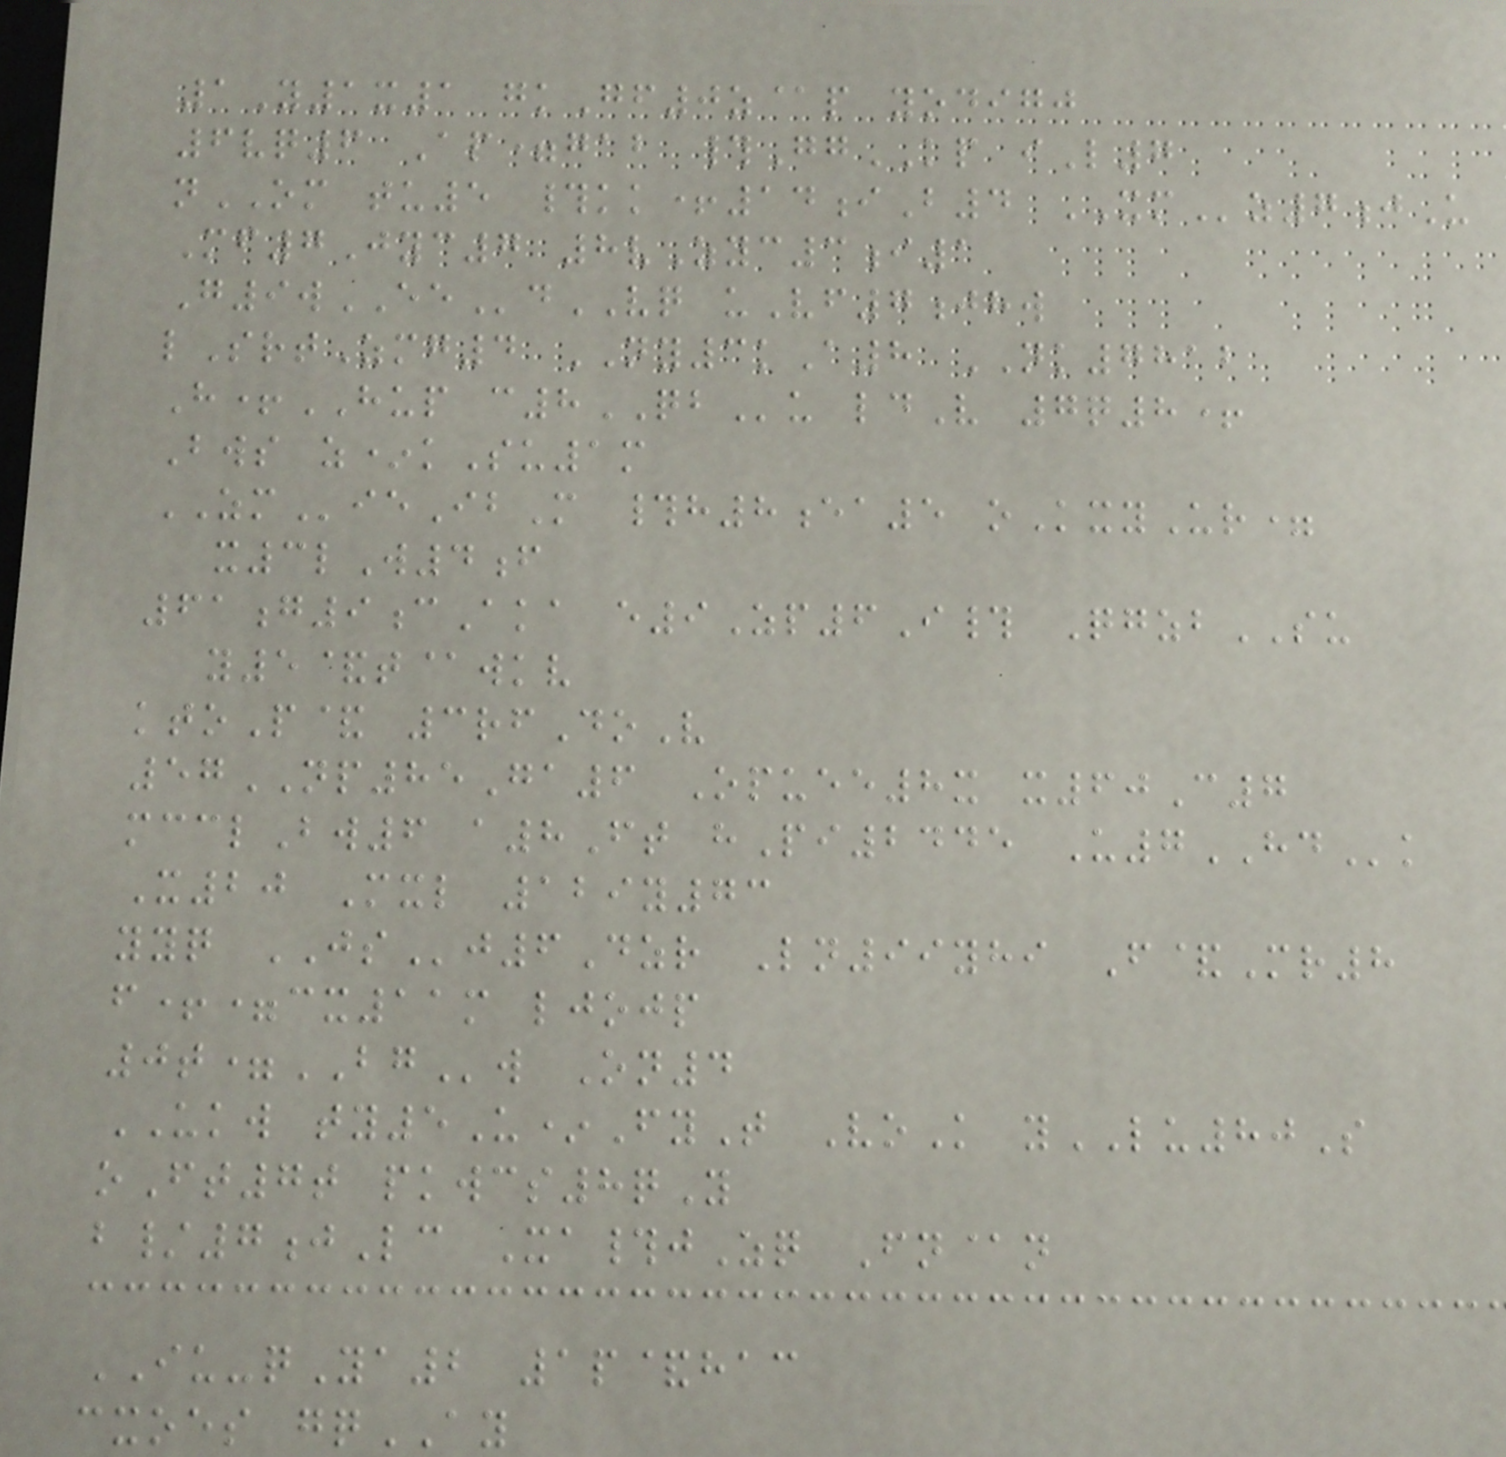1Y1x1 gkGf0z@p yodigj
6vq6 Ap=gab #GgKP iL7
nOM tu5 #kk+14iB4 XMz7jU
Mf7Jyc7 8vZyc3i1
G9wEEdVQ uVf7jhw
lSrtZmg4 NY3kA8 NK7812
H+HUP c8QBu ldV 7q8+
Bws z*kSu1m
ZMieIbM #h8ea5 oKxyUr=
x3lW4f
61g9cAka e9Zp6I# QgzbSU
y5&t@wkv
ktoP& 3rfDoV
57NP85Ga6 Opuee8x x60C7
mcclBw6 a8Ft hPi2445 U7HDk
X20 Mxl 129y73
yyq JSj6Dzr Ln99yhi F&Mr8
f+=cx11m ljojp
0t=BGw On4
UKW ty5U*FyT VoK yLU80S
oFt7t pkwcs8qY
b/7jLc Xa#jZq Fn@n
IU-qYa2 1p&hac
cxoes gqAY
